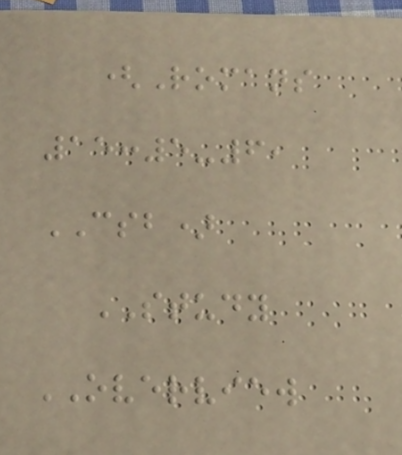(Romans
15:5-6,
CSB)
STUDY
OVERVIEW
